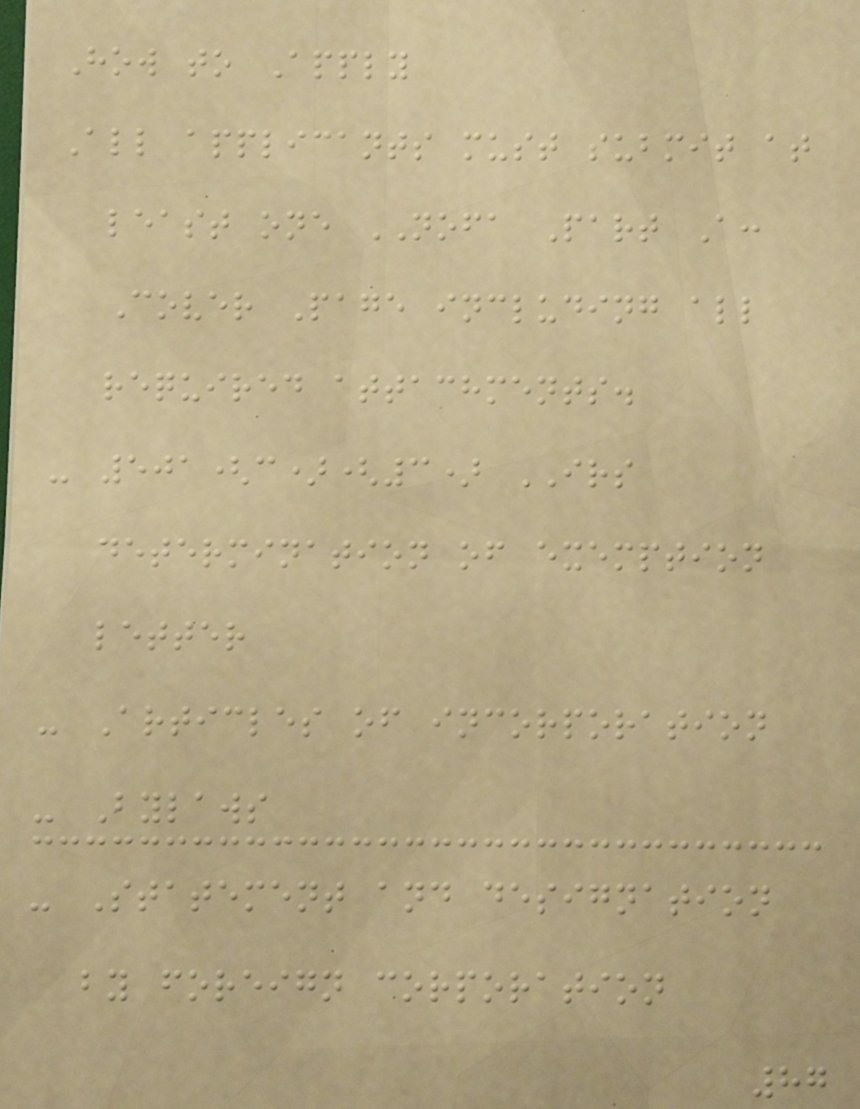How to Apply
All applicants must submit at
least one NOFA Part A:
Cover Page including all
required attachments.
- 501(c)(3) IRS
determination of exemption
letter
- Articles of incorporation
- Bylaws
- Statement and designation
by foreign corporation
87
